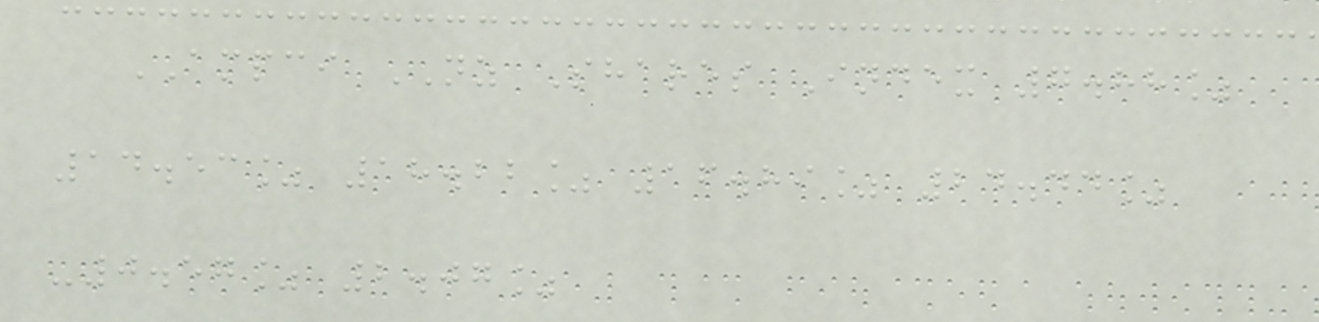AMPCI NZ Shares Index 7.88%
14.53% 18.22% 16.89% 24.44%
-0.57% 2.07%
